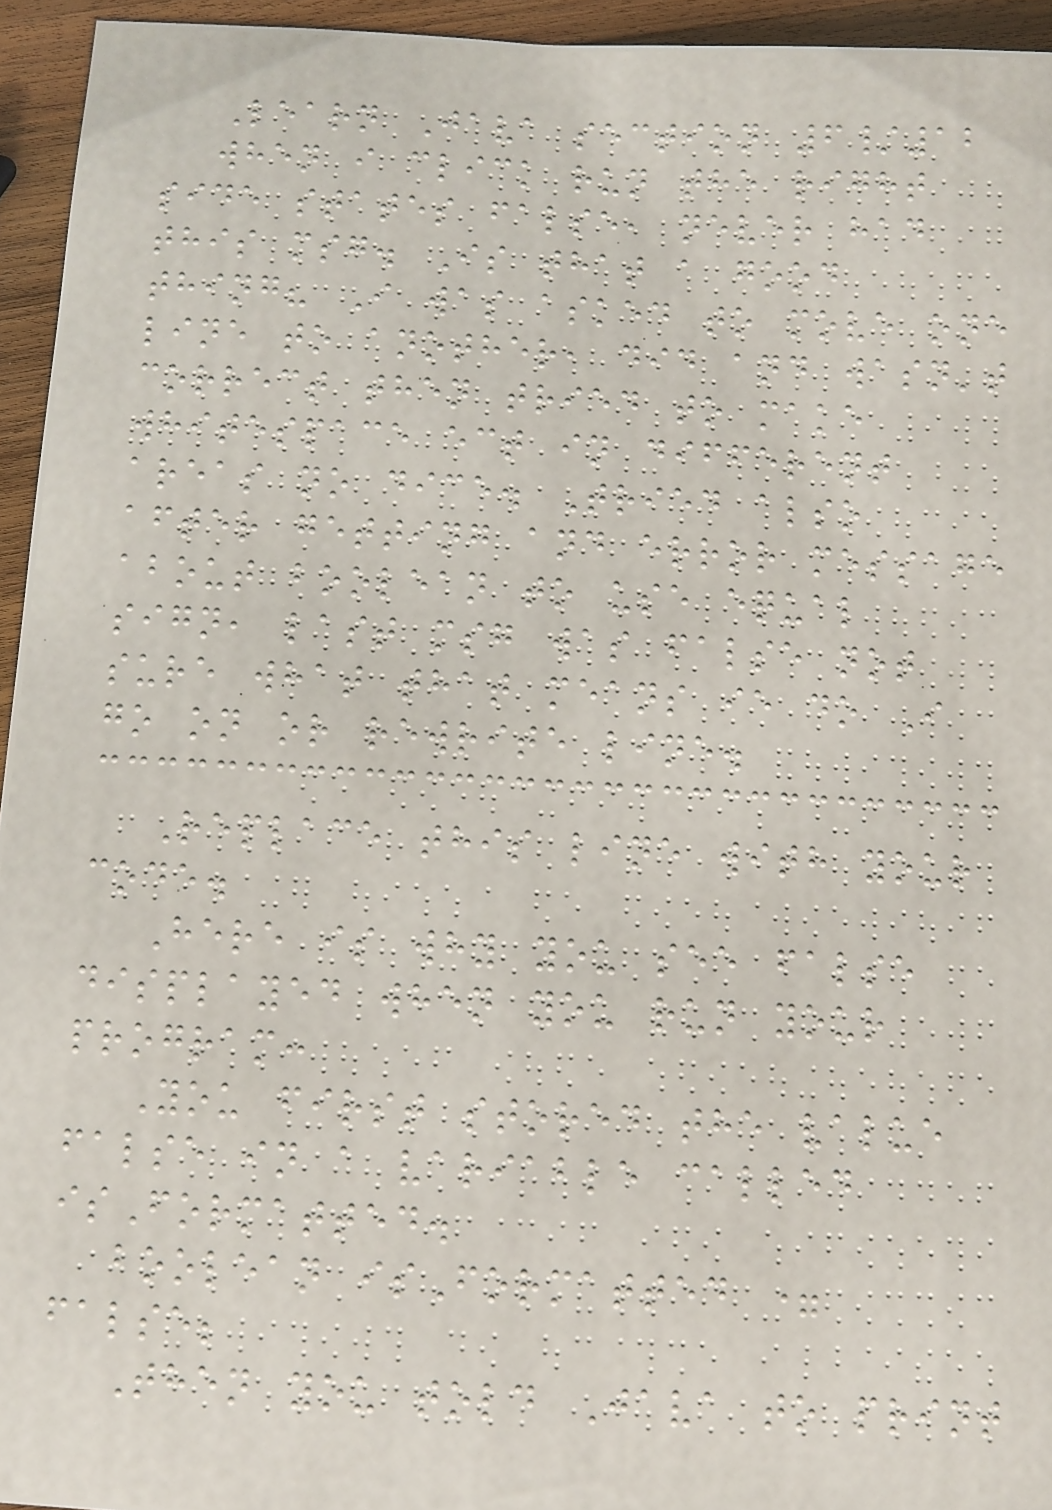Learn Java section 6/12
when i click run the right
side states false, never had
this msg. Is that a good
thing? I was asked to move one
line to another, did and wasn't
correct then tried to make
whitespace ect in different
areas no dice. Tried also
after getting and error message
about boolean to use equal
sign, last msg was false not
sure what that means ie do I
go on or rewrite line.
Replace this line with your
code.
Here is why you see false
displayed when you run your
program:
You first stored the value
false in a variable called
isFormatted.
boolean isFormatted =
false;
Then you told Java to print
